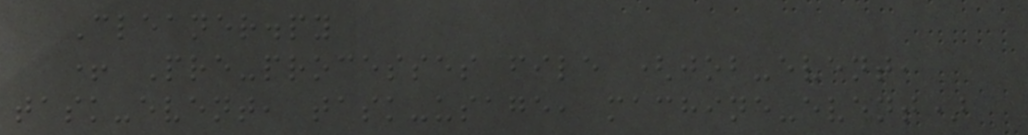Cleaner.py
+ Pre-processes file (job-event,
task-event, task-usage, machine-event)
